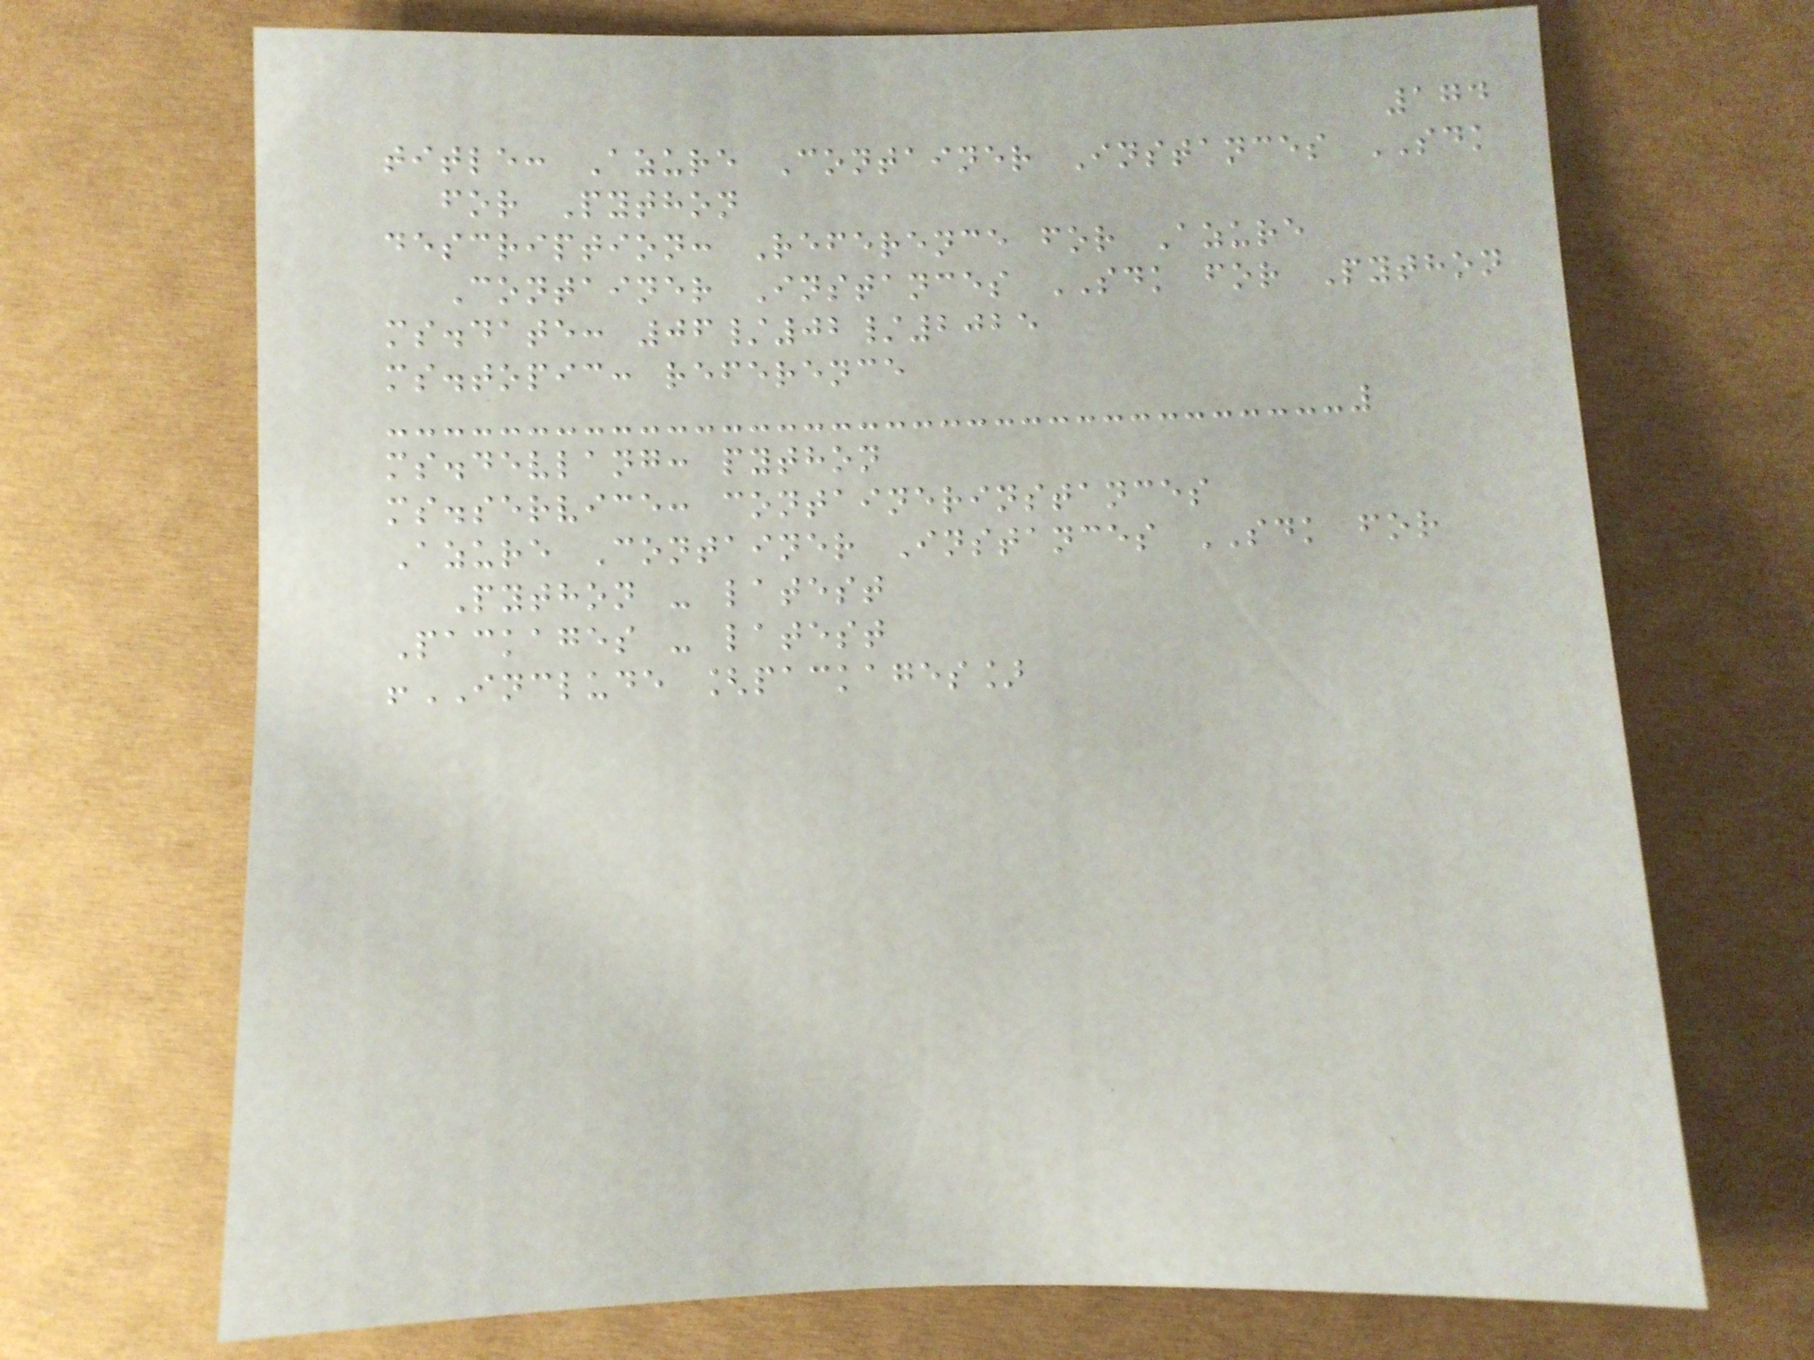174
title: Azure Container Instances SDK
for Python
description: Reference for Azure
Container Instances SDK for Python
ms.date: 06/02/2025
ms.topic: reference
ms.devlang: python
ms.service: containerinstances
Azure Container Instances SDK for
Python - latest
Packages - latest
!INCLUDE [packages]
